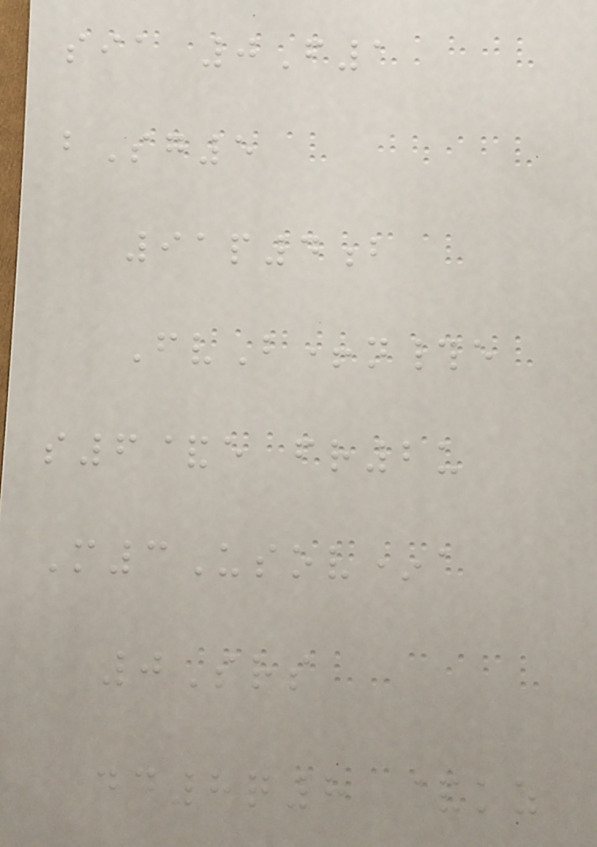sia 0F1
bSg5
91p4b
FvB+n#e
s6&e fr2u
M3Usov*a
0Srs
dd8q8 &kz
